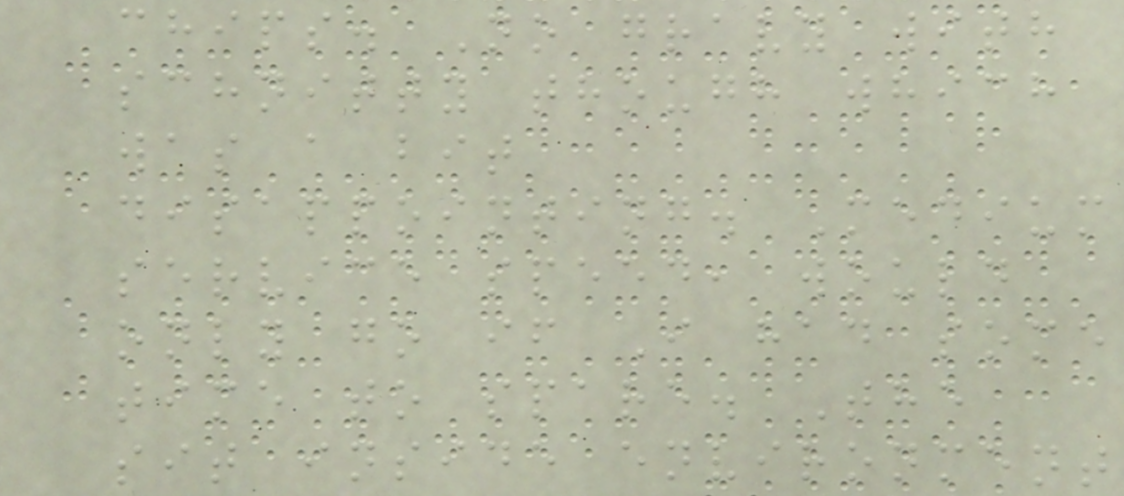chips. No gravy with
schnitty though which
was a bit
disappointing. Medium
service speed, would
only go if I had some
time to spare. The
sit inside environment
